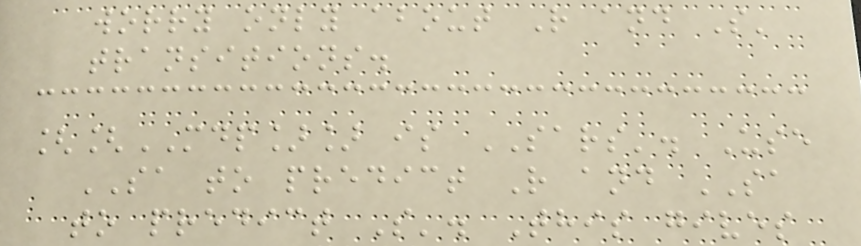worry only about R and S'
transitions.
[[MDP]] is SARS'. Use
SA to predict R and SA
to predict S'. This gives
